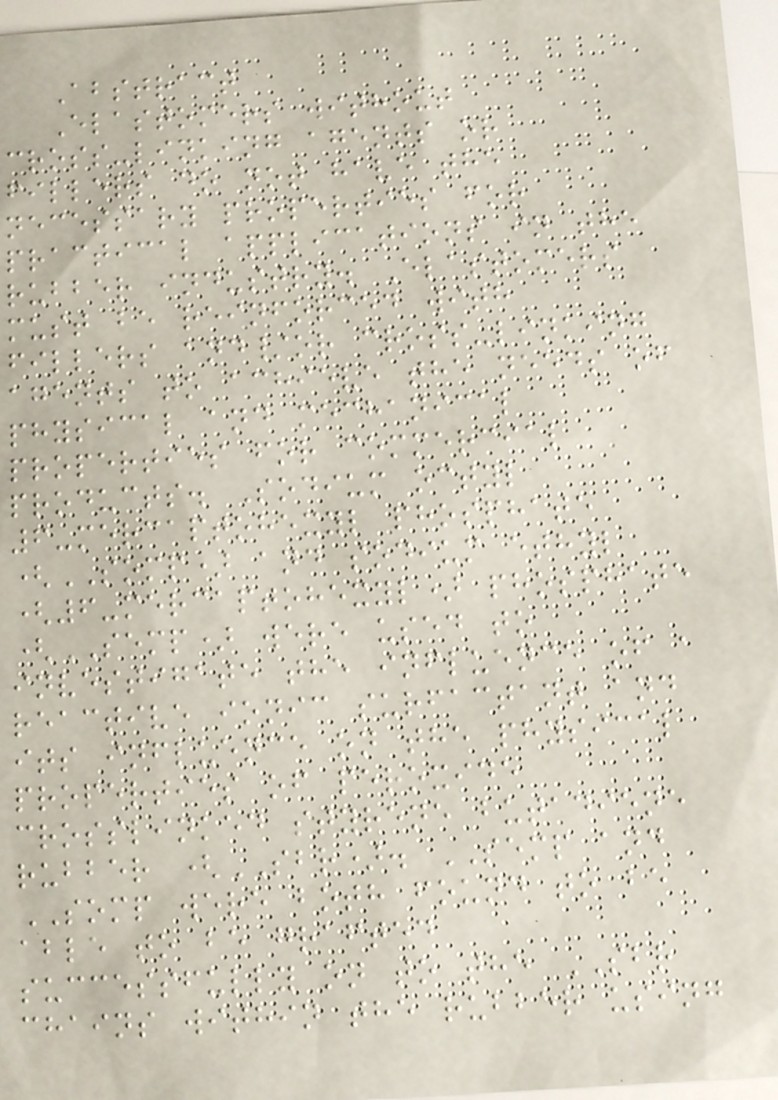Abstract
Elastomers without
cross-linking agents or
fillers do not have the
necessary properties for
practical applications in the
rubber industry. Elastomers
must be reinforced with
fillers and/or cross-linking
agents to achieve the needs of
physical and mechanical
properties for commercial
products. Sodium octyl
6-mercaptohexyl phosphate
(SOMP) and sodium ethyl
(6-mercaptohexyl) phosphate
(SEMP) were used to
investigate the influence of a
reactive ionic surfactant and
its influence on the physical
properties of peroxide
crosslinked styrene butadiene
rubber (SBR). SEMP and
SOMP were both found to be
able to be grafted
successfully on to the SBR
chains within the rubber using
